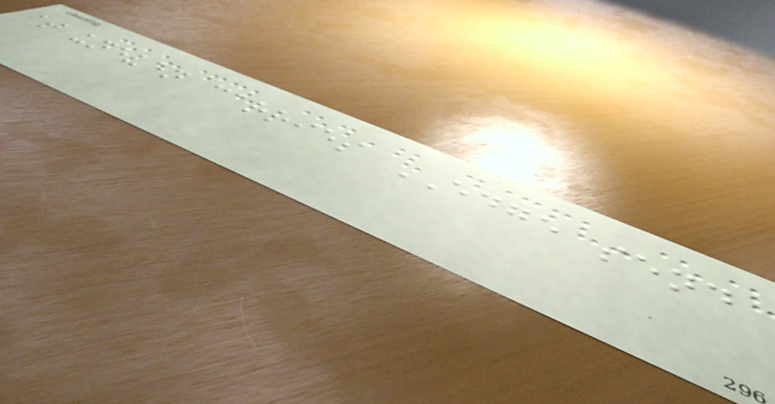at uneven carries EDGE send
